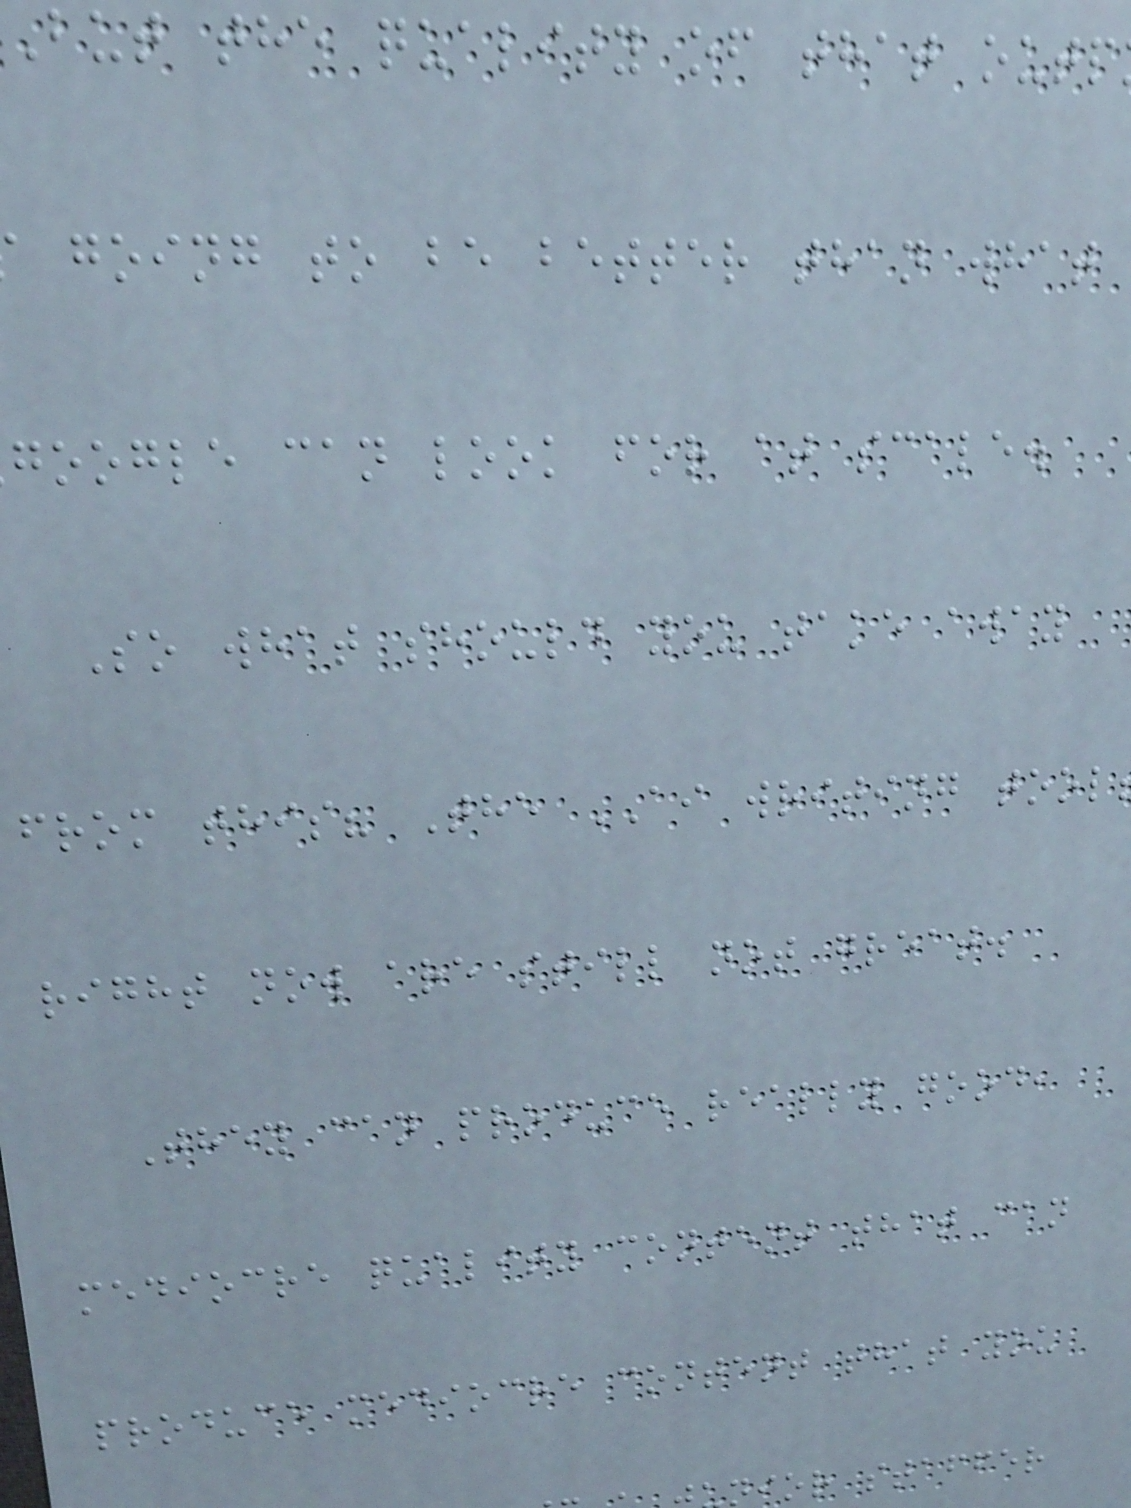But the quality of that outp
going to be better than what
google can look for at scale.
So what should you take away
from this? The AI writing tool
right now are still not great.
They can produce really good,
mediocre quality content that can
produce mediocre content that you
ior staffer
